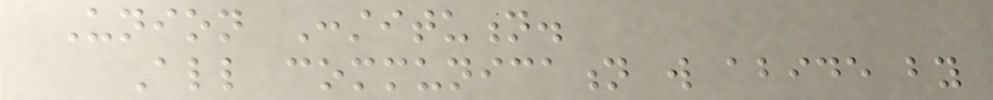Union Constitution.
All communication will abide by
